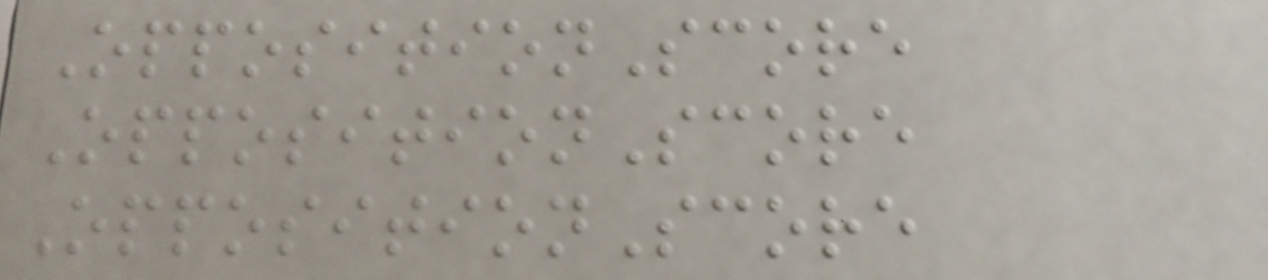OppositionScore
OppositionScore
OppositionScore
